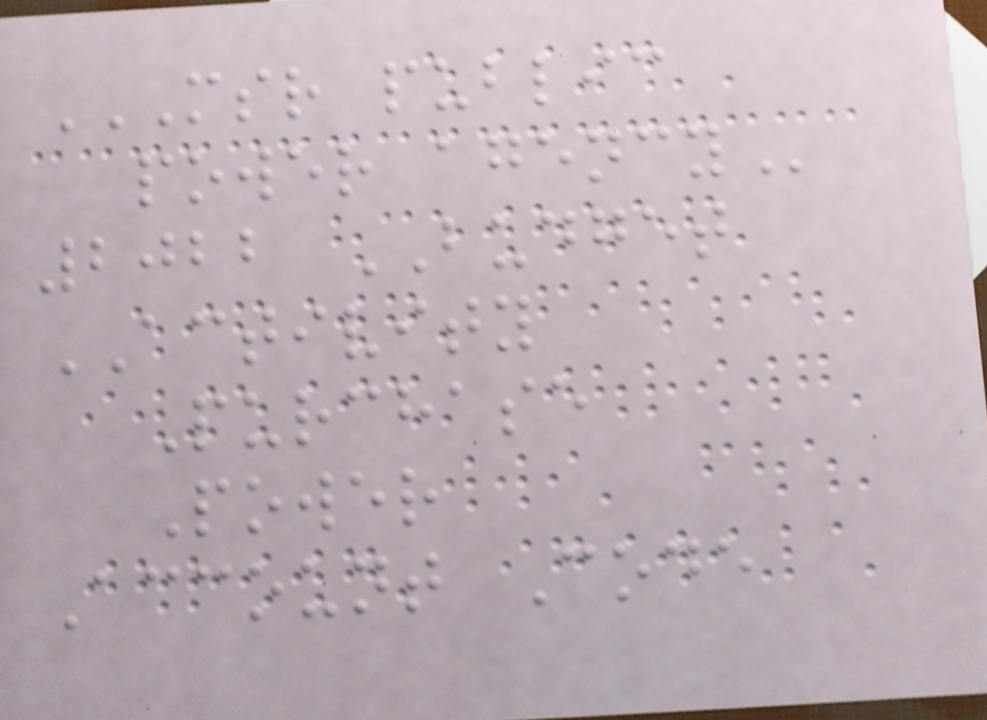MSR PUBLIC
POWER AGENCY
2022 BUDGET
ACTIVITY
Purchase
Power
Account Code
